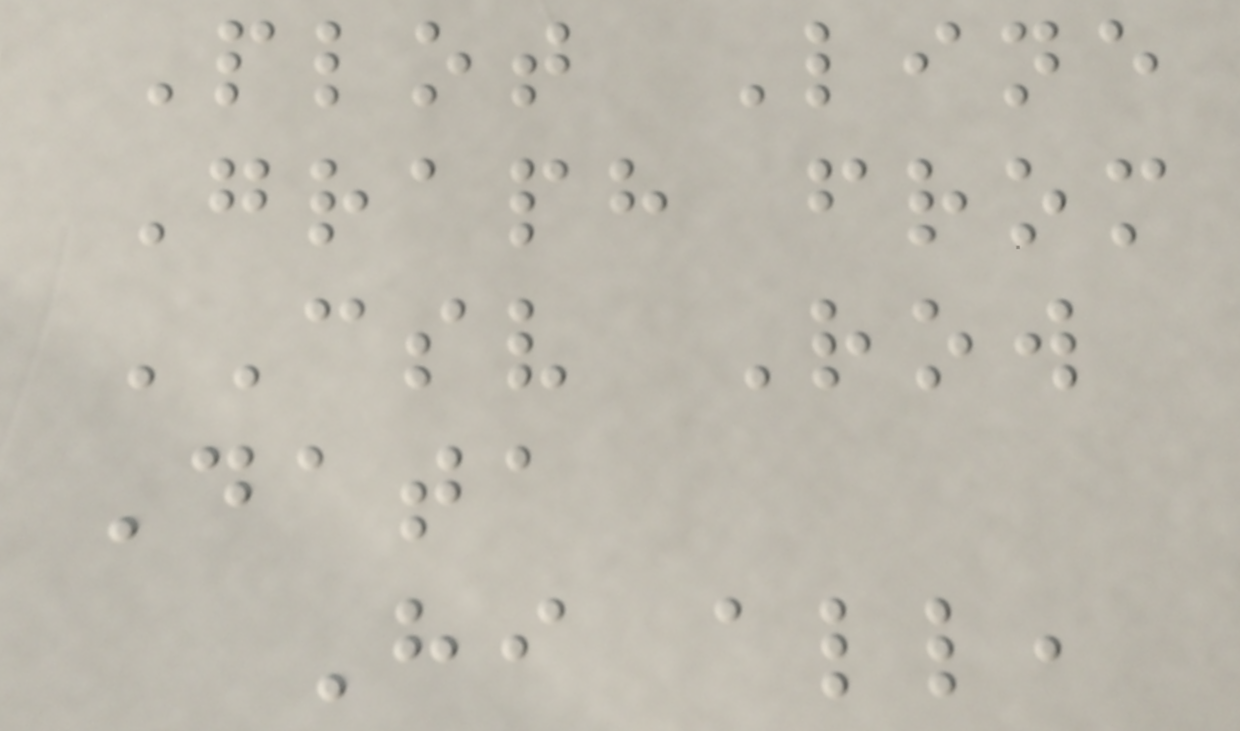Plot Line
Graph from
CSV Row
Data
Hi all,
